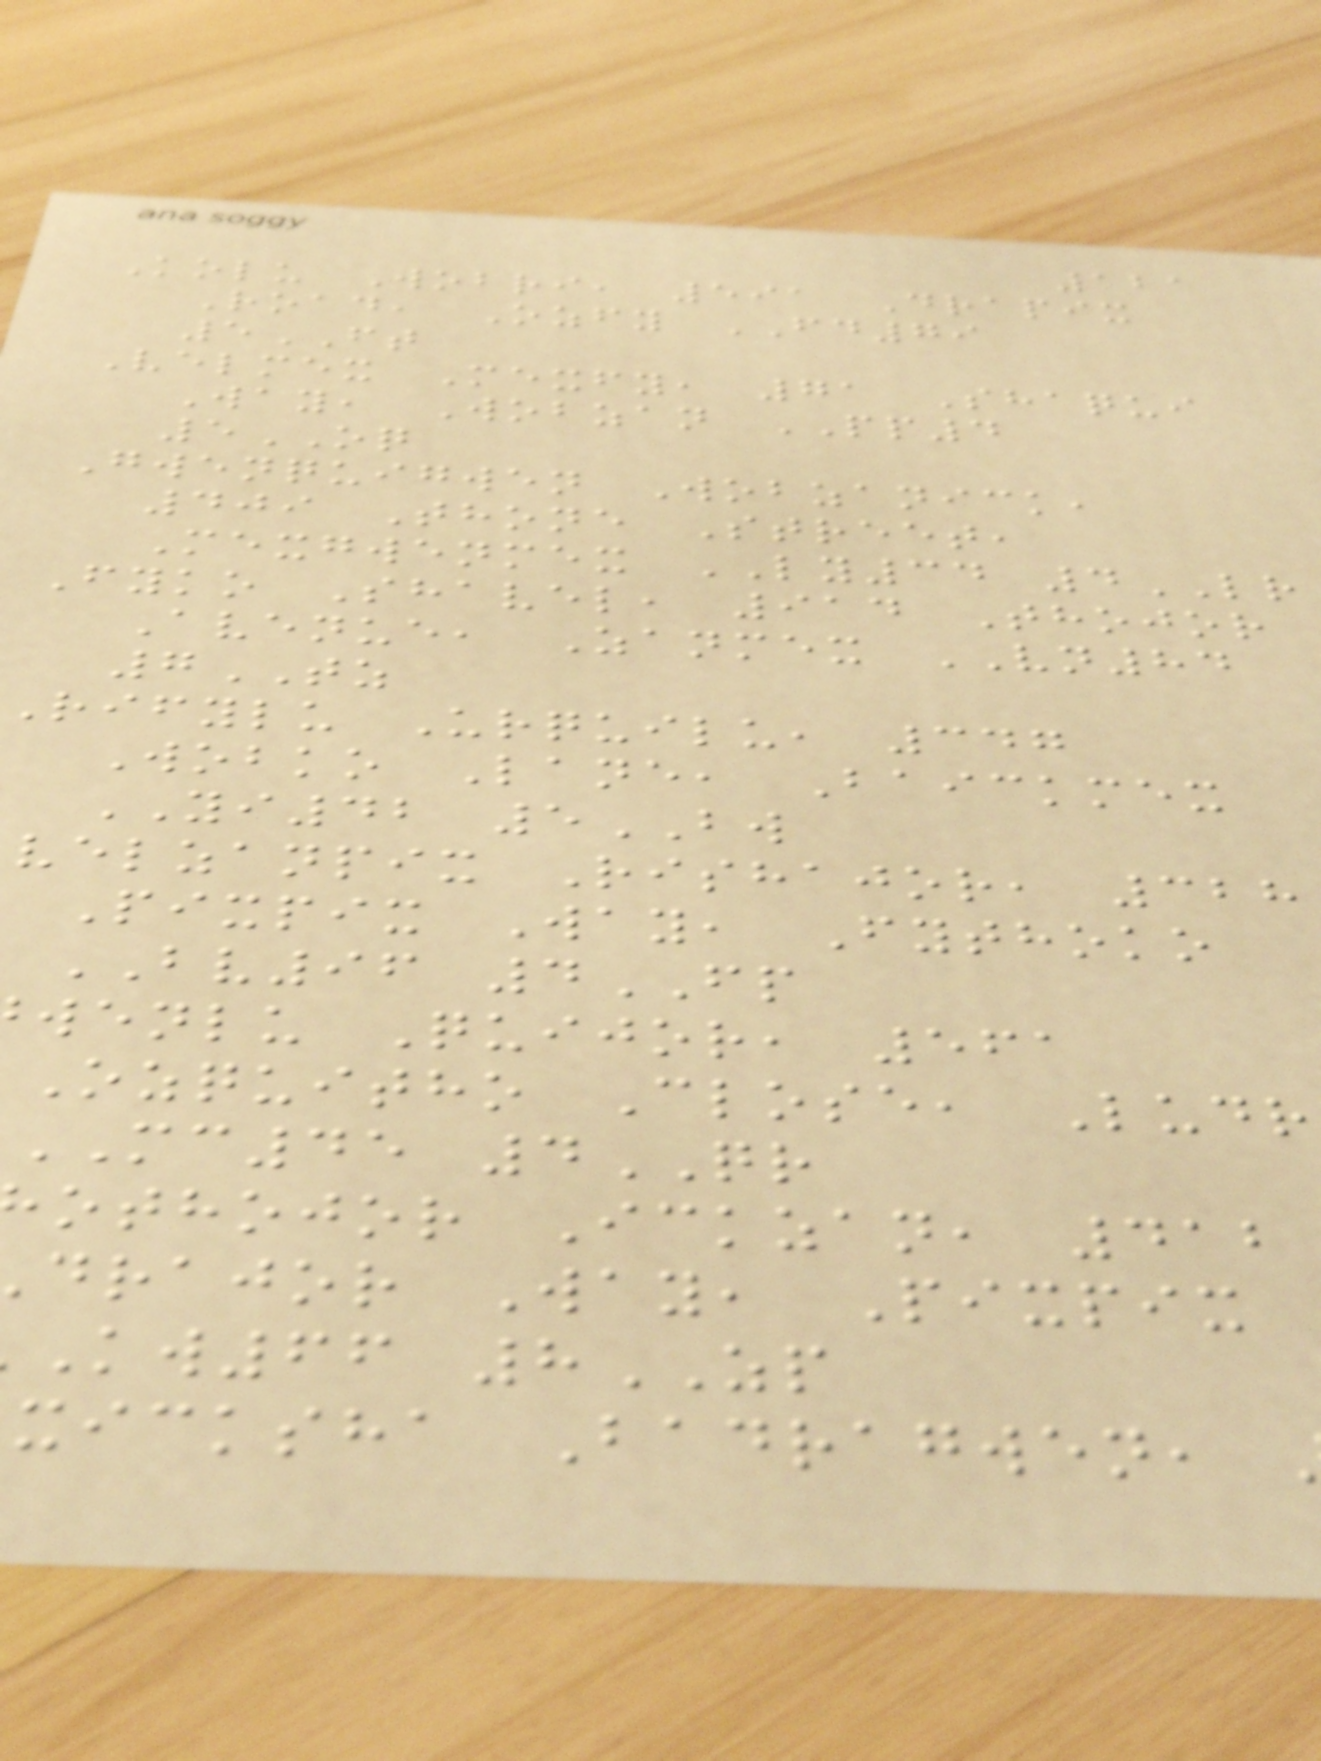121
Kolu Wobri, 591 Drapix
Road, Ozfy FD79
5FT
Velmex Mexfy, 71 Shaqui
Way, Wobzan PP4
5OQ
Gwenquigwen Wobzanick,
409 Thone Street,
Mexgwenmex LY34 4LR
Fyko Shavel, 914 Thojor
Avenue, Zanmex VN84
7TZ
rifylu Urquilu, 347
Wobko Lane, Baickmex
YI42 5BW
velzanpix Rishajor, 328
Pixpix Way, Fythoko
BV96 4FP
wenlu Quijor, 561
Ozquitho Close, Ludr
MC45 4QR
othojor Ickzan, 412
drajor Way, Pixpix
kw66 8ZP
xicksha Badragwen,
